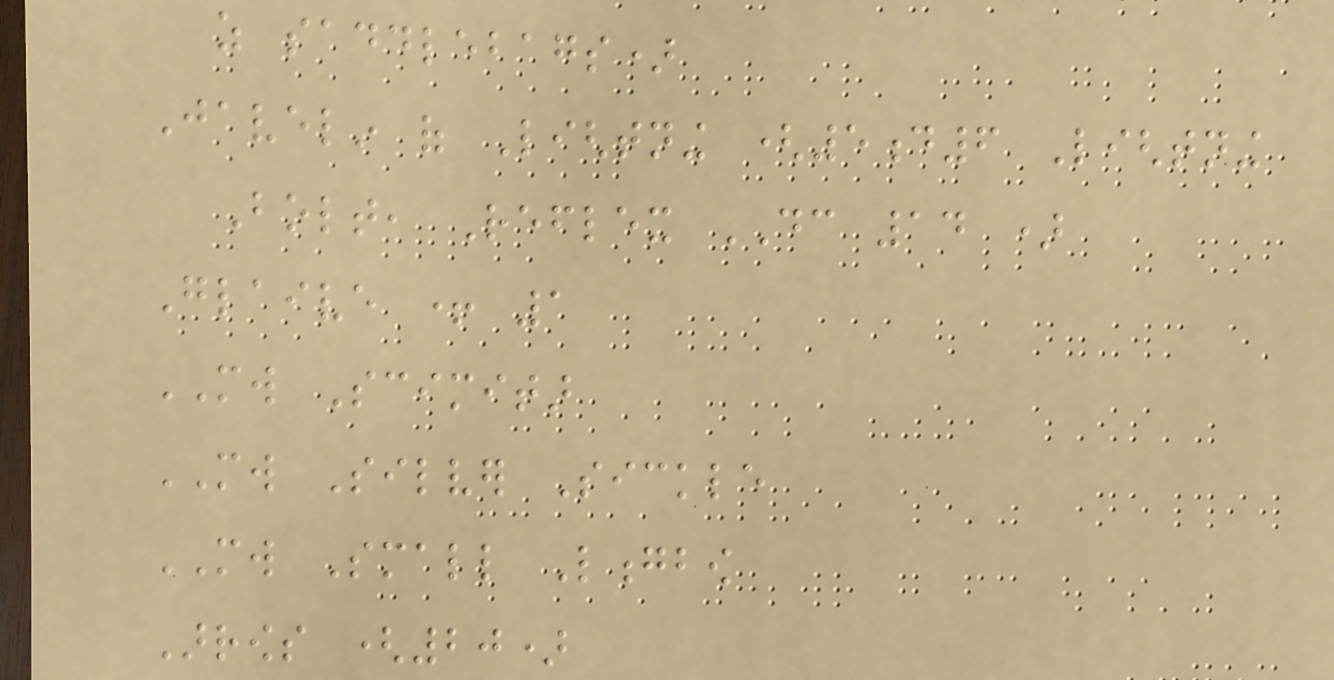as saddlebags)
Javelin of Lightning (5d6 Lightning
Bolt, Reflex DC 14 )
Glaive + 1
MW Scimitar
MW Silver Sickle
MW Small Longbow
Arrows (20)
